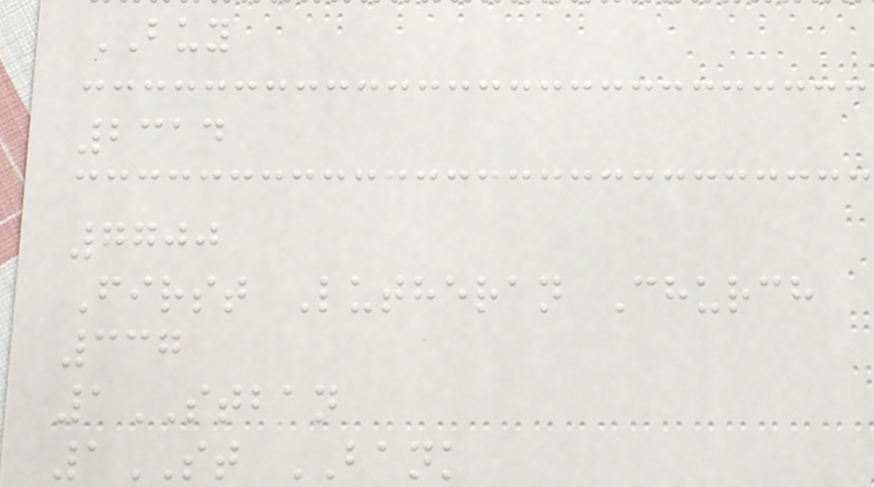BUY
2314
7700
First Lutheran Church
337
1STBAN
1ST BANK
